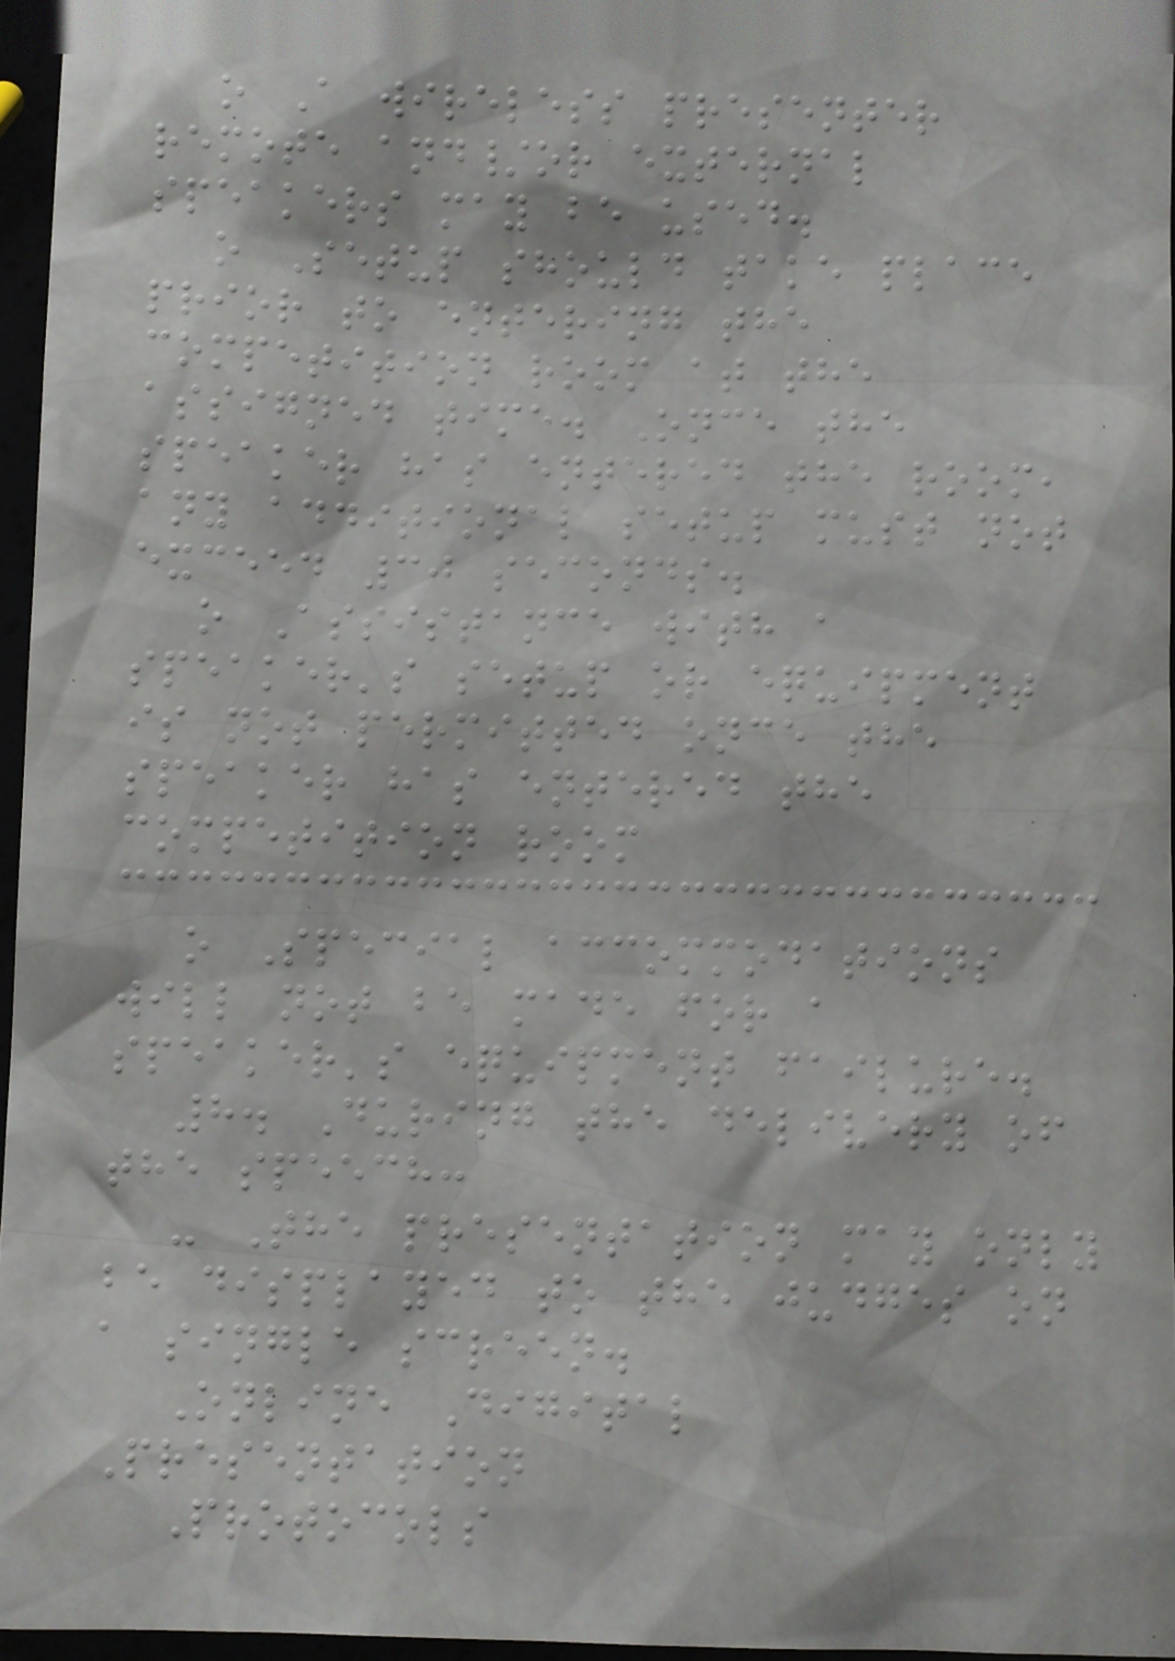o A wireless presenter
remote and/or external
speakers may be used.
o Setup should take place
prior to entering the
competition room at the
assigned time. Once the
speaker has entered the room,
any additional setup must not
exceed 30 seconds.
o Assistance with a
speaker's setup or equipment
is not permitted once the
speaker has entered the
competition room
o Special accommodations
will not be made for a
speaker's equipment failure.
8. During the delivery of
the speech:
- The presentation may only
be displayed to the judges on
a single screen.
Online Digital
Presentation
Protocols
